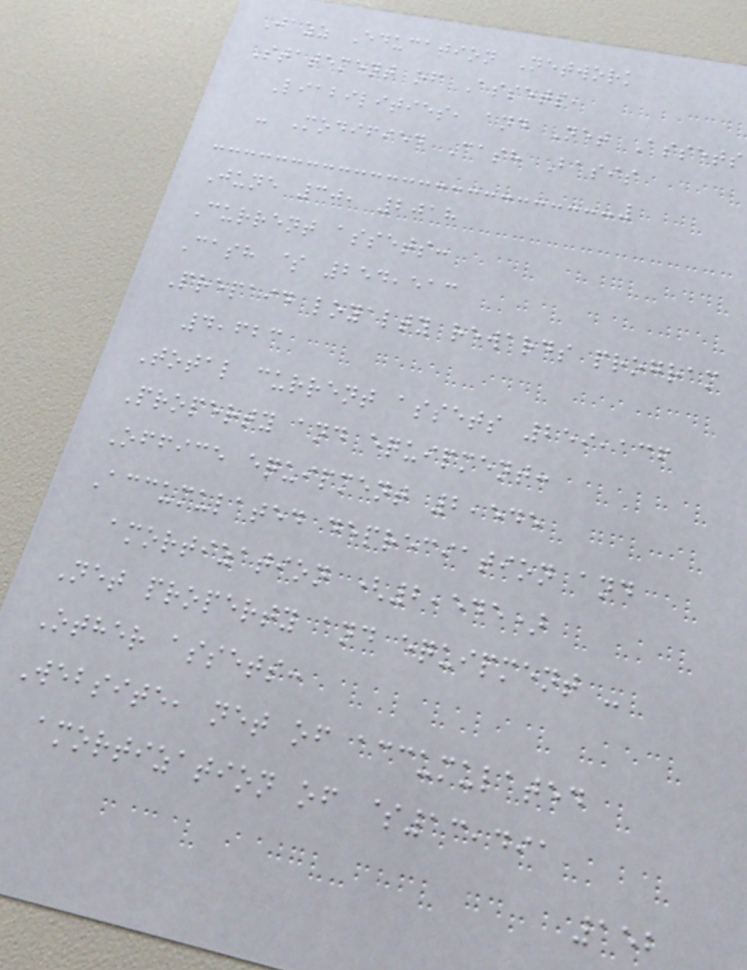Jazz Education Network
Statement of Assets,
Liabilities, and Net Assets
- Modified Cash Basis
June 30, 2018
Current assets:
Cash $ 254,513
Prepaid loyalty rewards program
4,623
Total current assets 259,136
Property and equipment:
Office equipment 2,545
Accumulated depreciation and
amortization (2,545)
Net property and equipment -
Other assets:
Website, net of accumulated
amortization of $13,491
152
